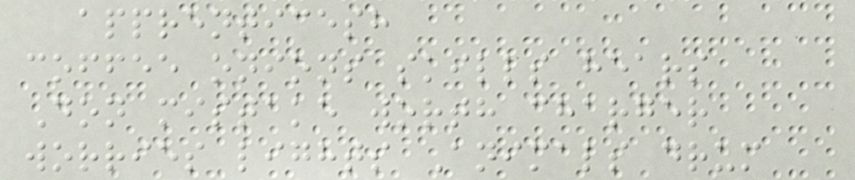apprenticesh
coffee onions skills hears
Don mistake worth charger
worries lights Animals drum
